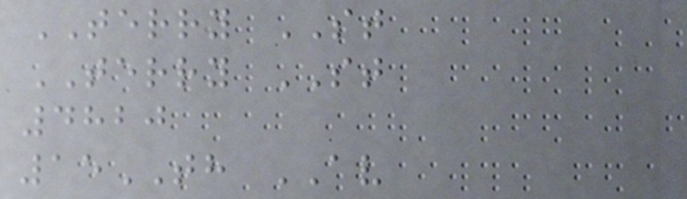TERRY ST
TERRY ST
4820
15TH AV
